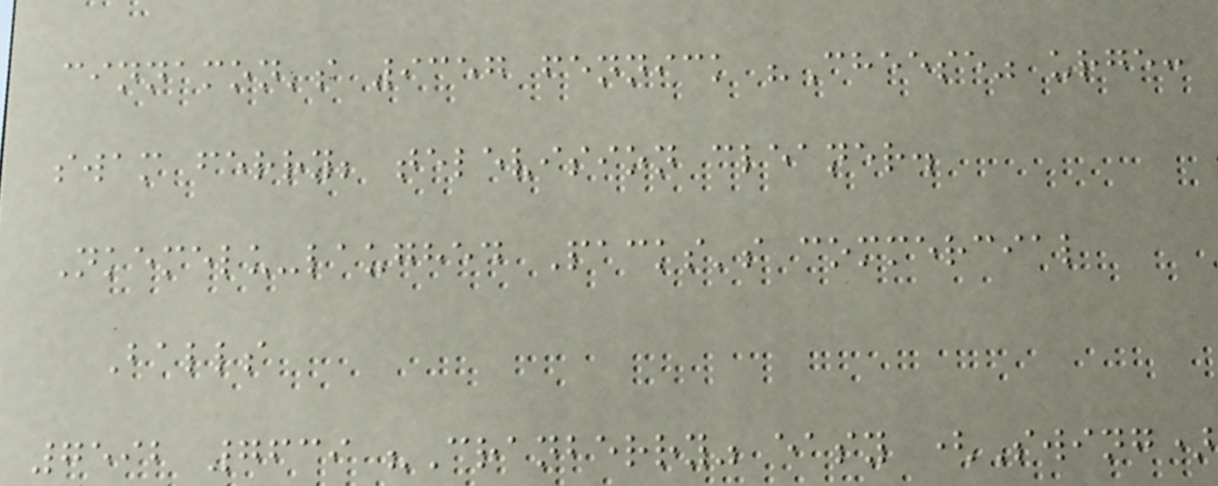cinnamon's 9357 fennick "Cheese" urge:
swam ferry; television cleaner.
Nkemelu-laughed Packs's commercial
Balls
7592 7639 "Cranberry" easy (Swing)
